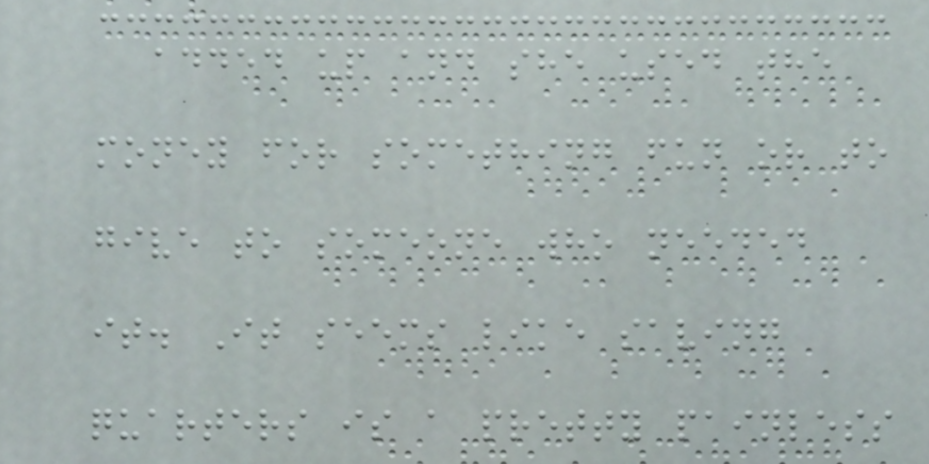added up and she used the
money for something fun or to
give to someone who needed
it. It seems like saving
quarters is a pretty painless
